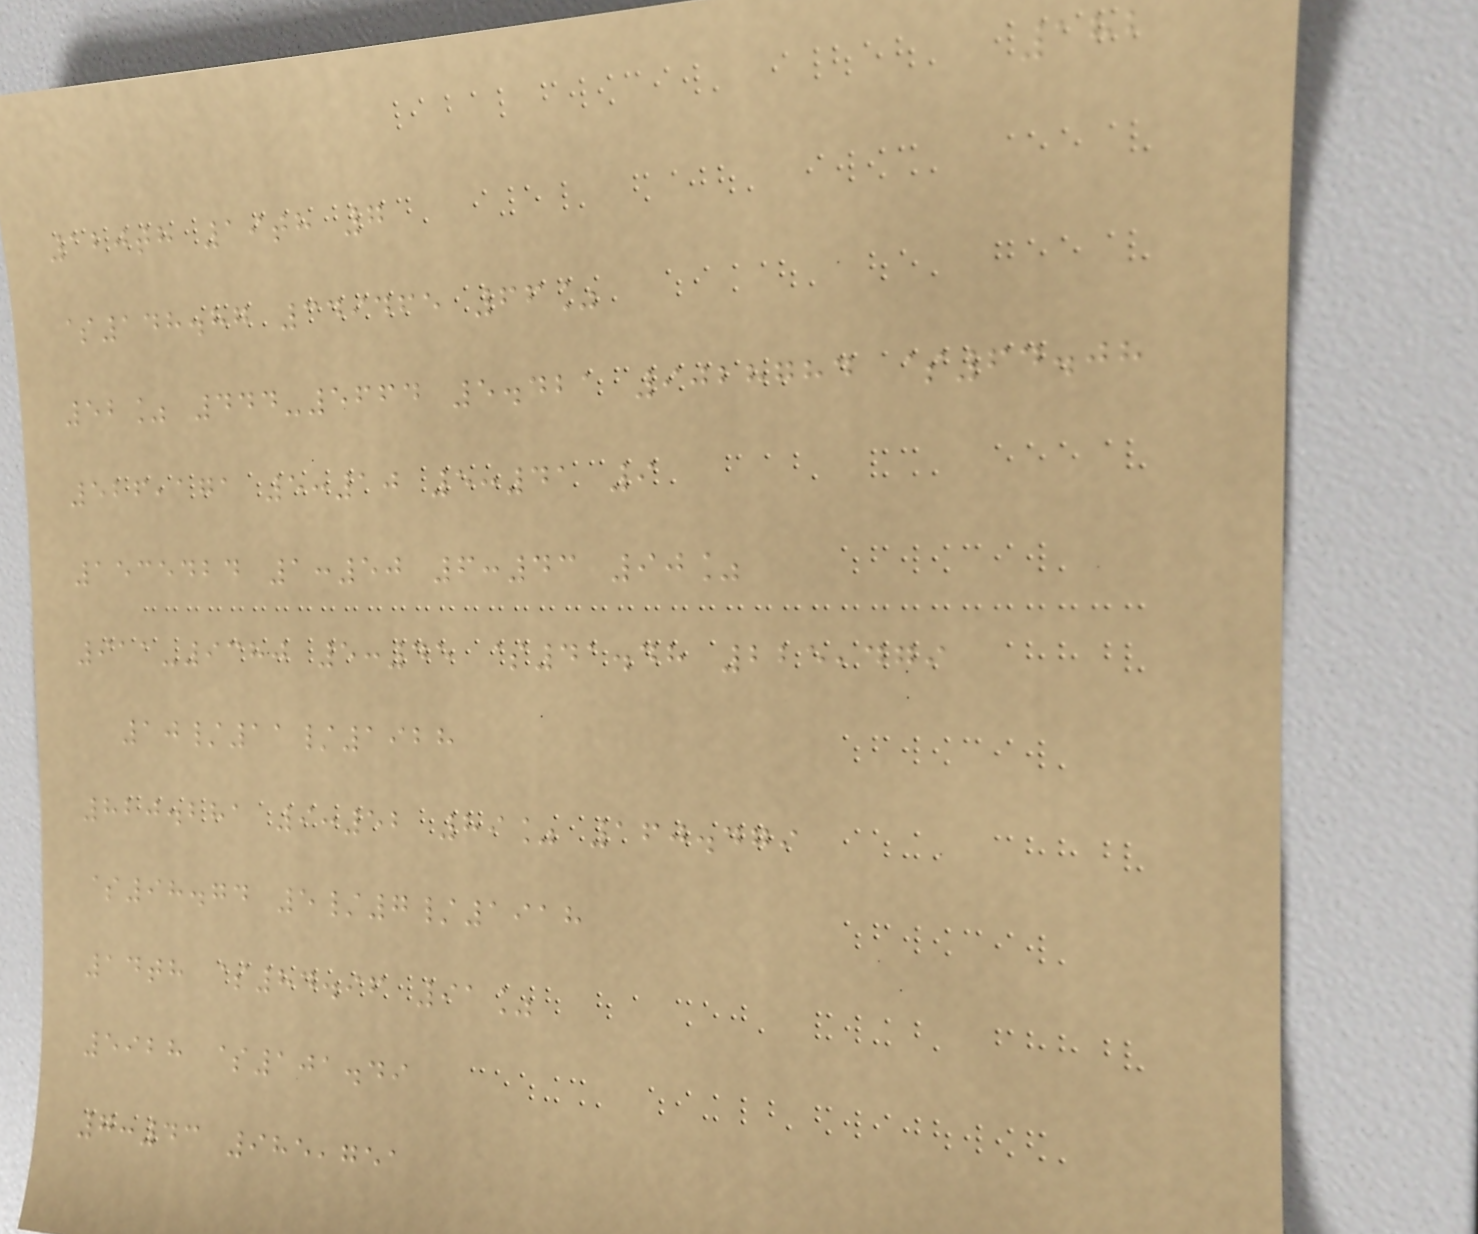182
120th 19th 7
$148.87 349465 66%
52% 444-5664 5.421 9028784 $64.08
526,171 5:10 5:41 9
1535424 1:50 6:43 90%
911-9380 5:45 $41.48 225,479
10/11/1928
820.281 9:52 89% 160.479
$98.74 5/7/1918
14th $84.96 91%
5928 $101.49
7:43 985,751
